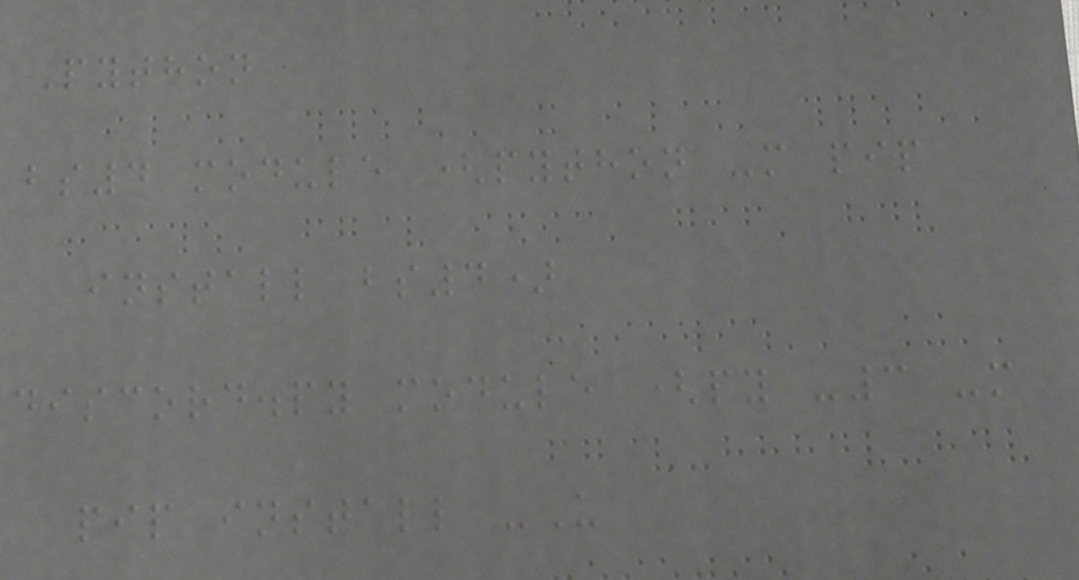Python
bs4 module (python -m pip
install bs4)
discord.py module (py -3 -m
pip install -U
